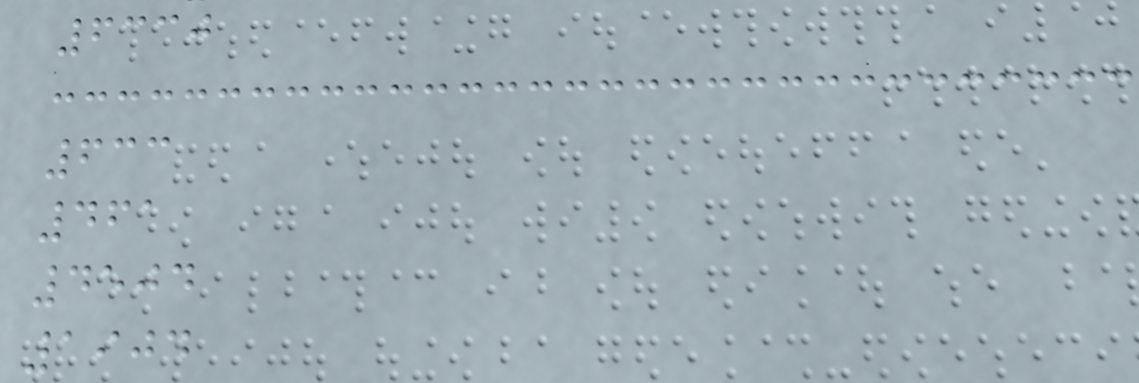6330
633
461
4504
1904
